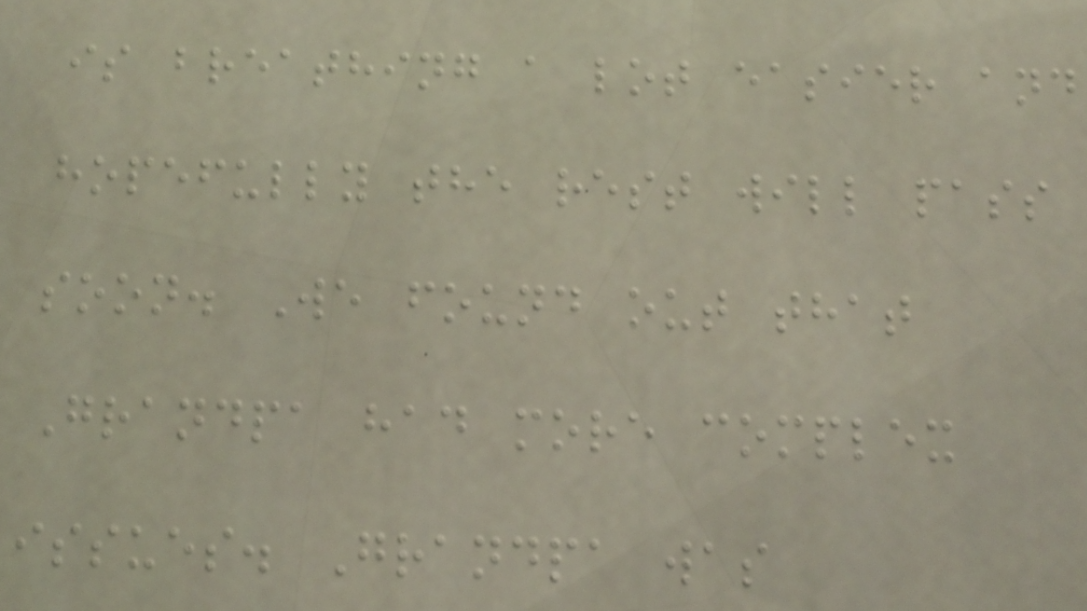is breathing a lot easier and
hopefully the rest will pass
soon. We found out that
Grandpa had more complex
issues. Grandpa was
